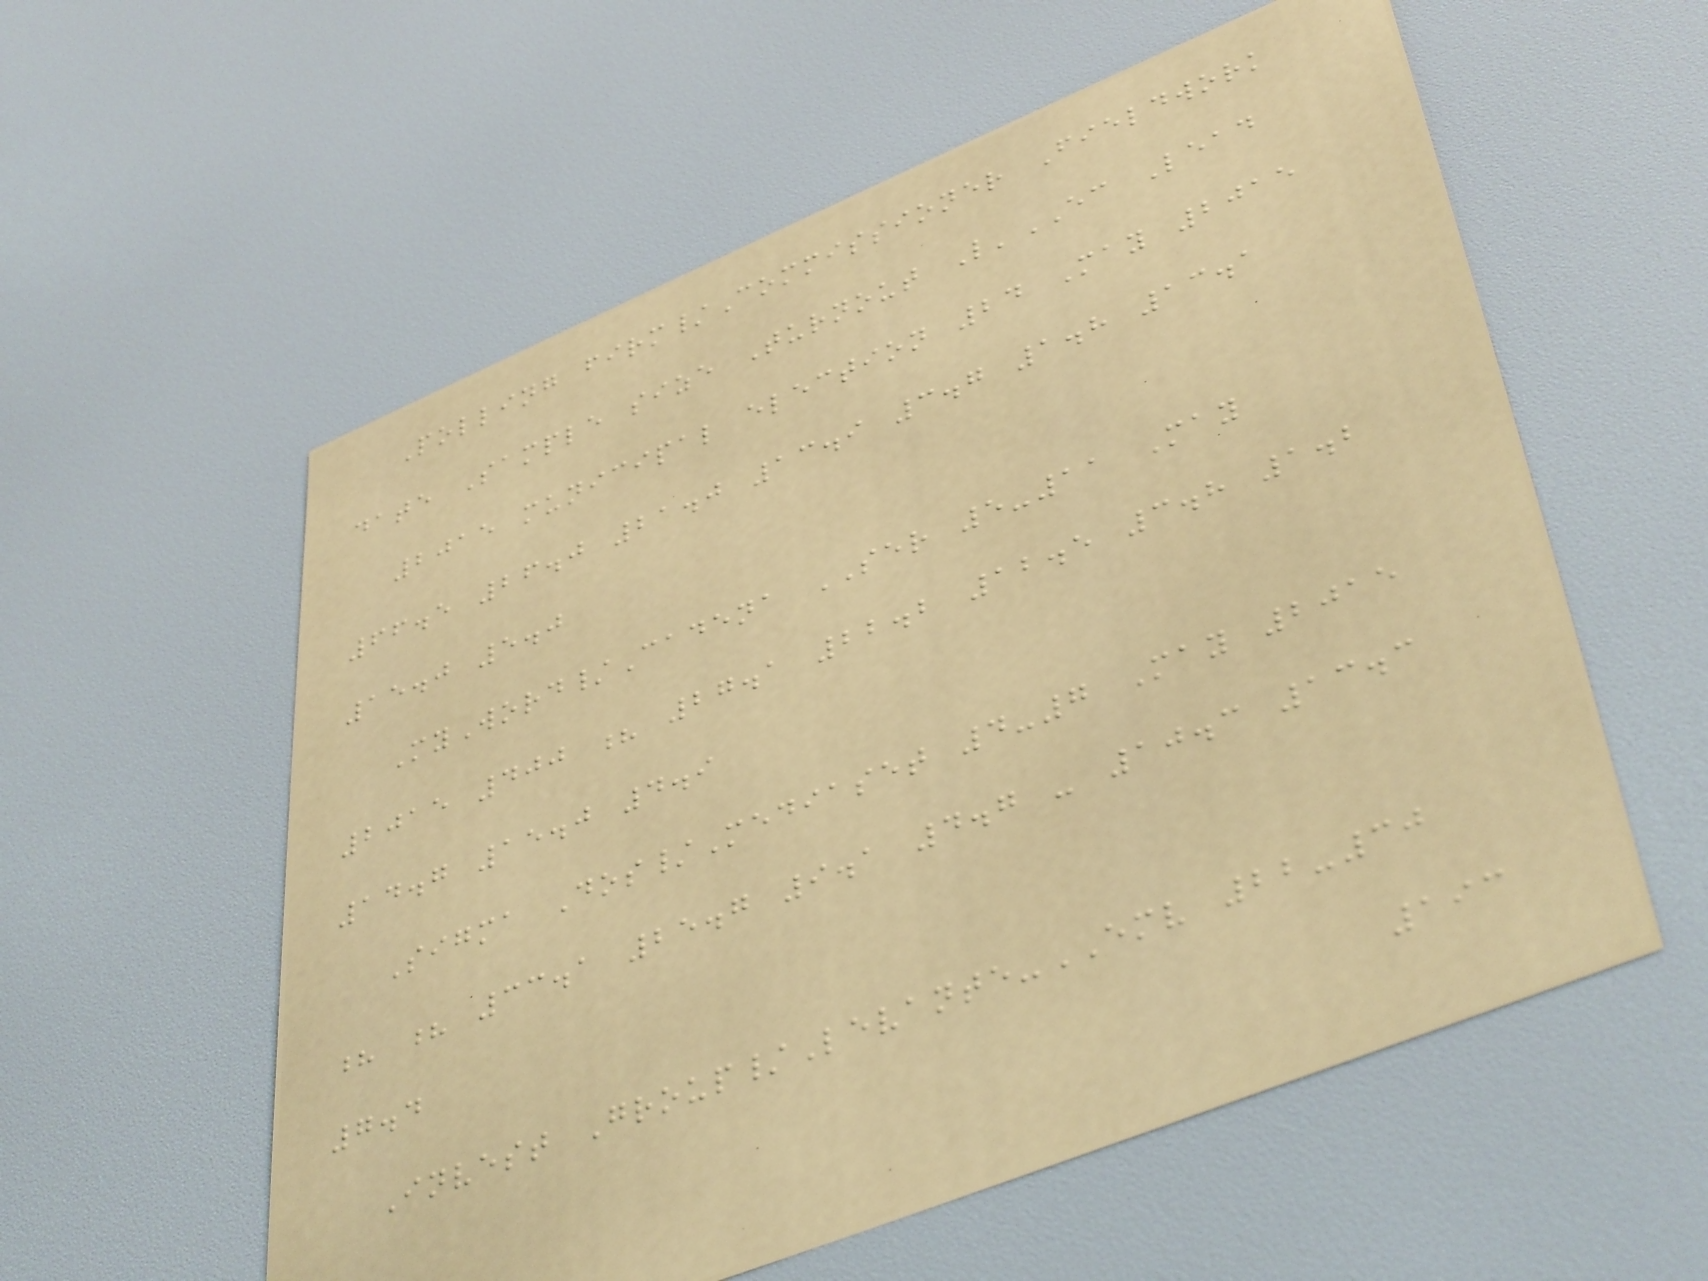Polling firm/Commissioner Fieldwork
date Sample size Turnout L'EC Lead
2015 municipal election 24 May 2015
66.5 26.0 21.0 13.9 3.7 1.8 13.1
15.0 5.0
MyWord/Cadena SER 5-11 May
2015 400 ? 27.1 22.2 12.5 3.8 1.2
14.7 15.0 4.9
Sigma Dos/Mediaset 4-7 May 2015
? ? 33.1 25.7 9.1 4.7 - 10.3 13.3
7.4
Invest Group/Levante-EMV 22-30
193
